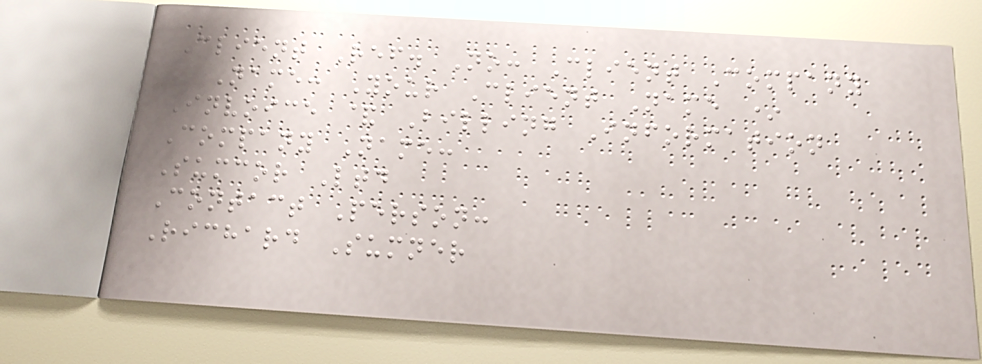Client Ref. No: Client Company
Name: Your Client Name *
Invoice & Billing Information
Company Name:
Sumcor Ltd
Contact Person:
Richard Sumner
